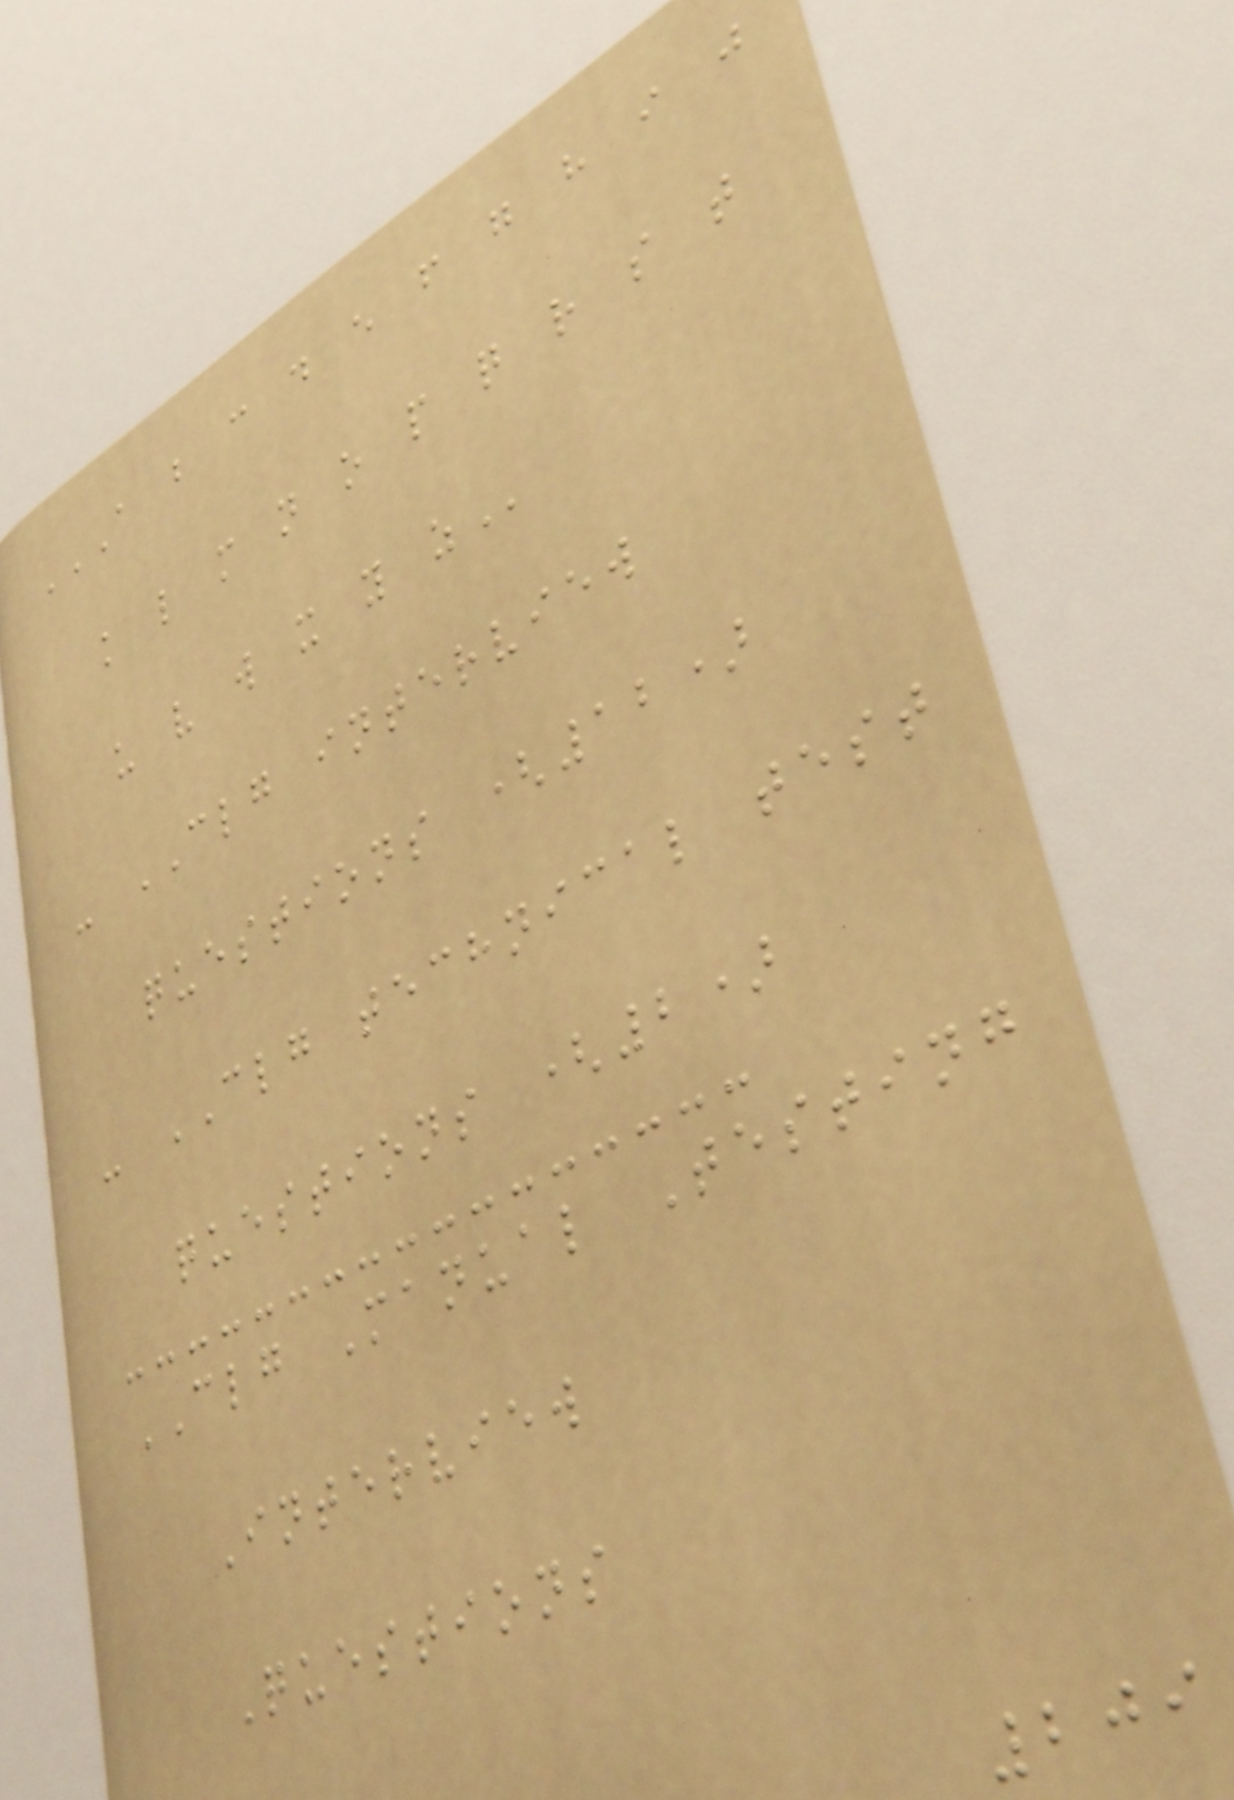A B C D E F G H I J
K L M N O P Q R S T
U V W X Y Z
- CLG interview
questions (12)
- CLG technical test
questions (2)
CLG Manual Testing
Interview
Questions
209
